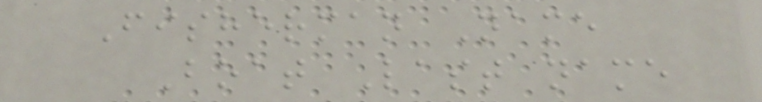Fisherman Name
Boat Last name
